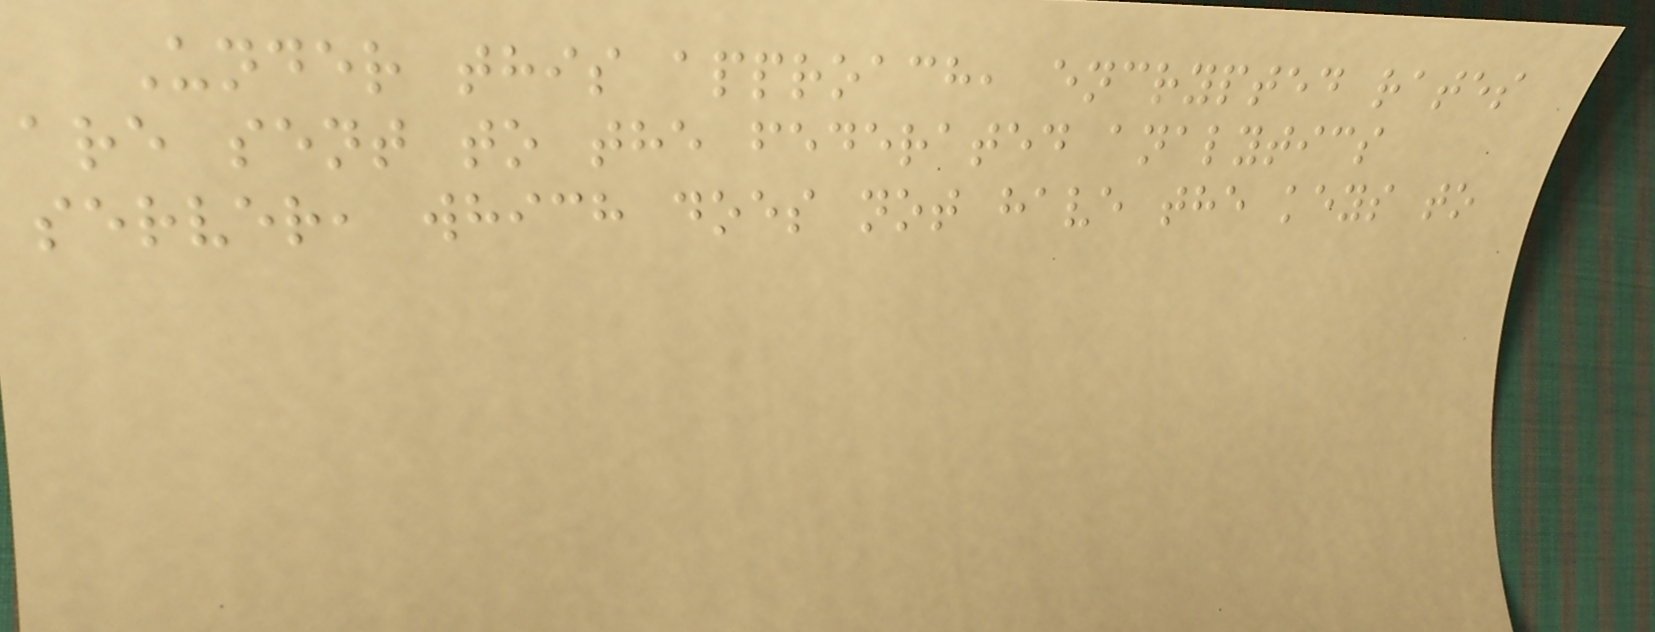Under this approach, encrypted rates
are sent to the federated analytics
server, which does not have the keys to
